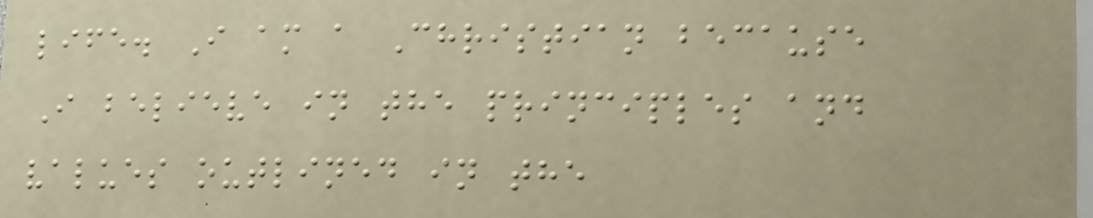life. I am a Christian because
I believe in the principles and
values outlined in the
